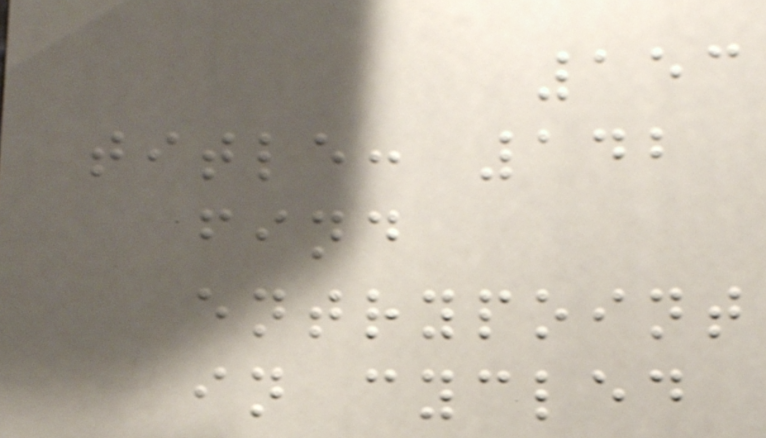153
title: 142
find
entrypoint
in cycled
